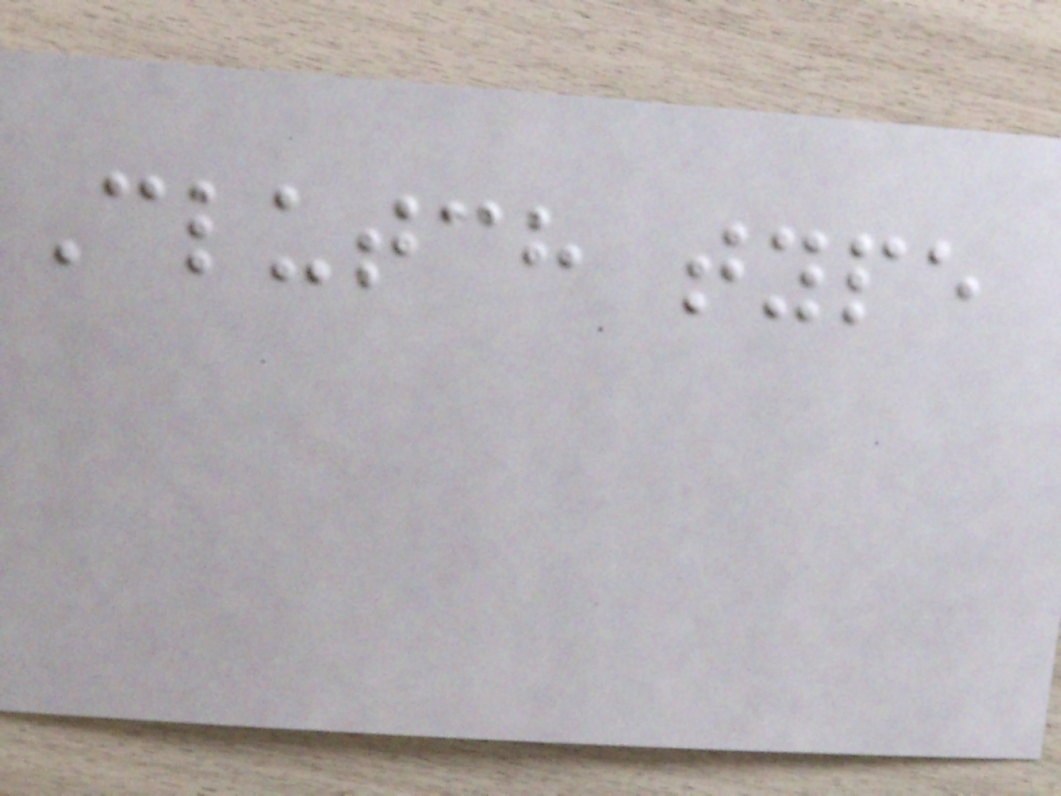Clutch type
